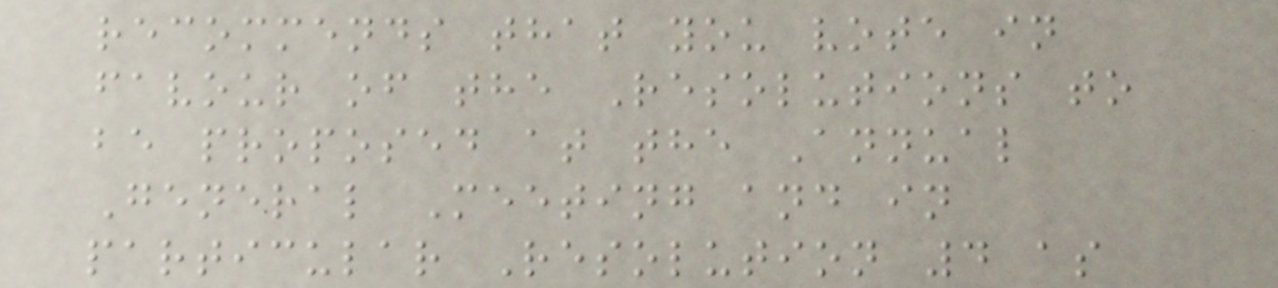recommends that you vote in
favour of the Resolutions to
be proposed at the Annual
General Meeting and in
particular Resolution 4 as
